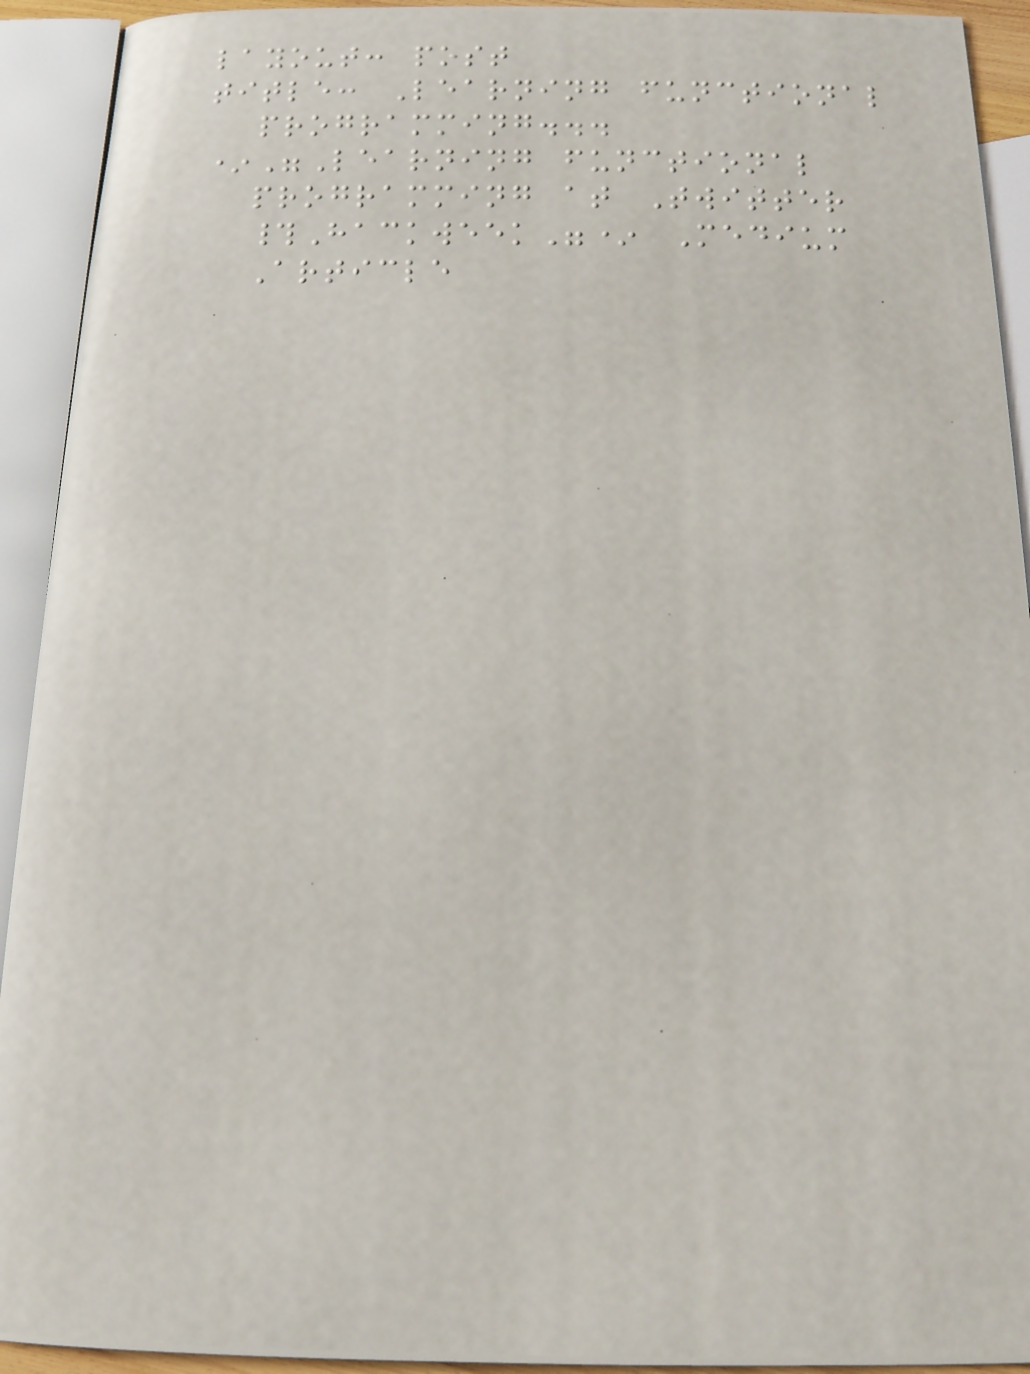layout: post
title: Learning functional
programming...
*"Learning functional
programming at Twitter
#Hackweek"* Medium
Article
